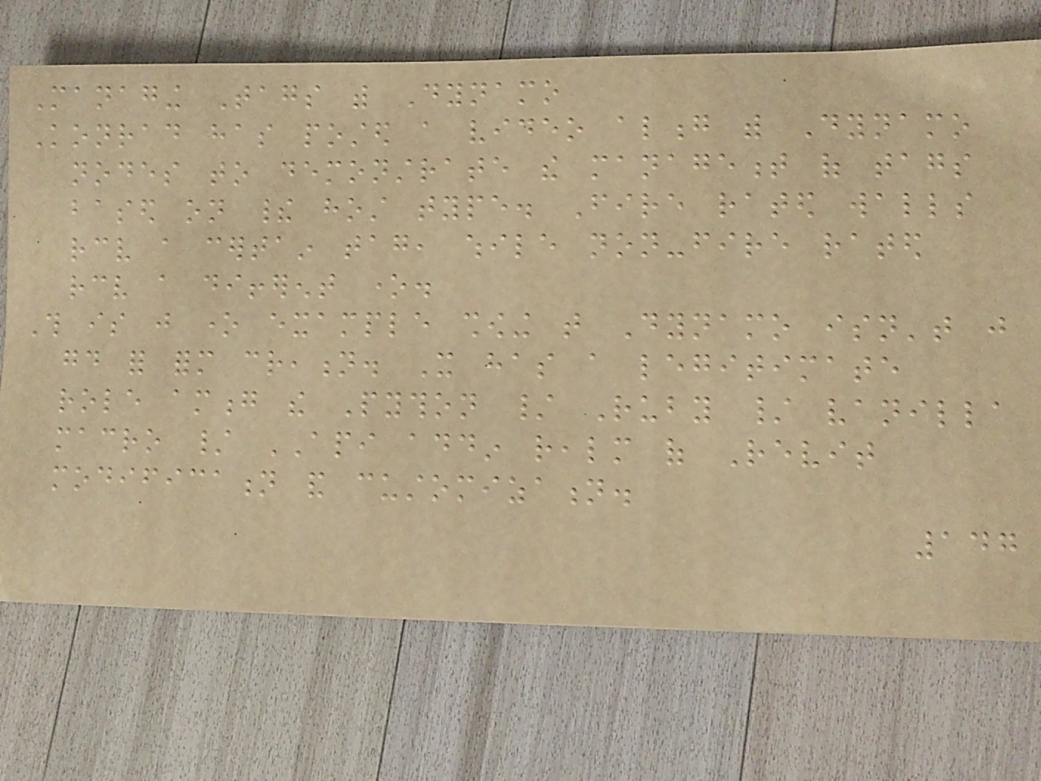Managing Tags with Dynamo
Konrad has posted a video along with Dynamo
nodes to demonstrate the management of tags
based on their host type. Fire rated walls
receive a certain tag, while non-fire rated
receive a different one.
This is just one example showing that Dynamo isn't just
good for form creation. It has a legitimate
role among the Python / Ruby / vanilla
macro / API addin realm of Revit
modification and customization.
147
